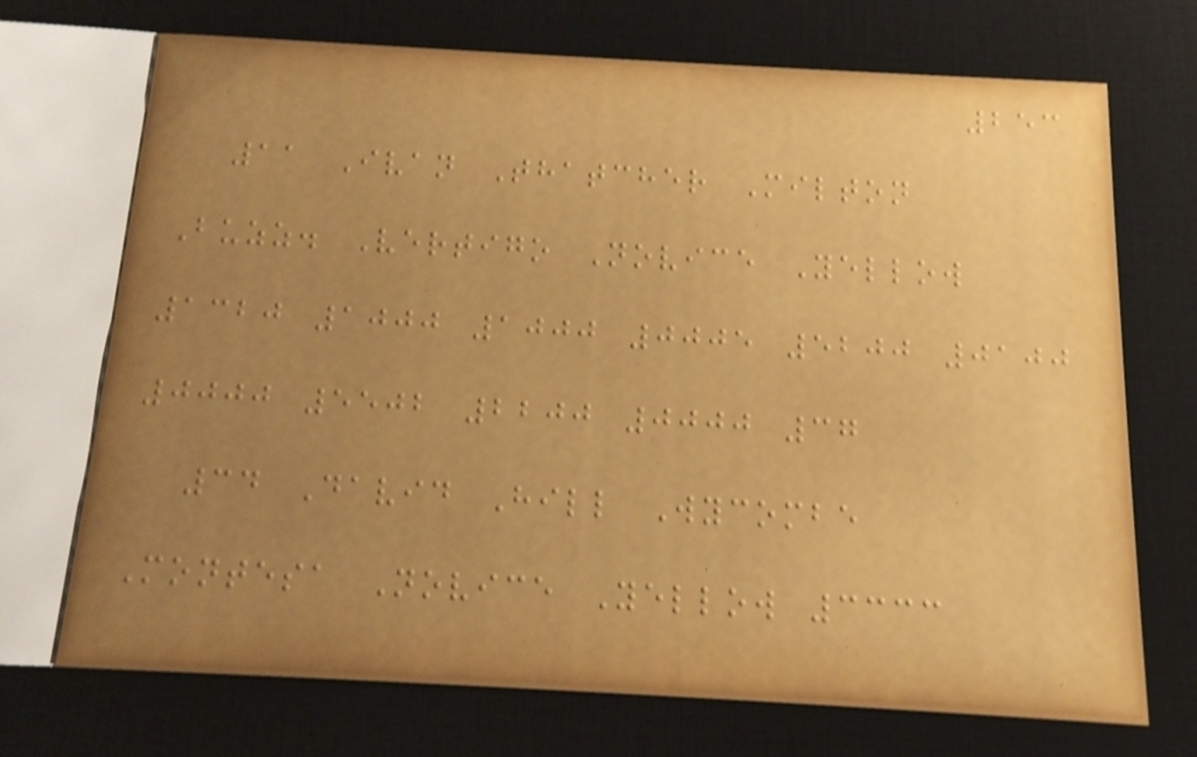253
11 Ivan Thatcher Milton
Buzz. Vertigo Novice Yellow
1320 1000 1000 0005 5200 0100
0000 5502 2200 0000 37
34 David Hill Wycombe
Montesa Novice Yellow 3333
